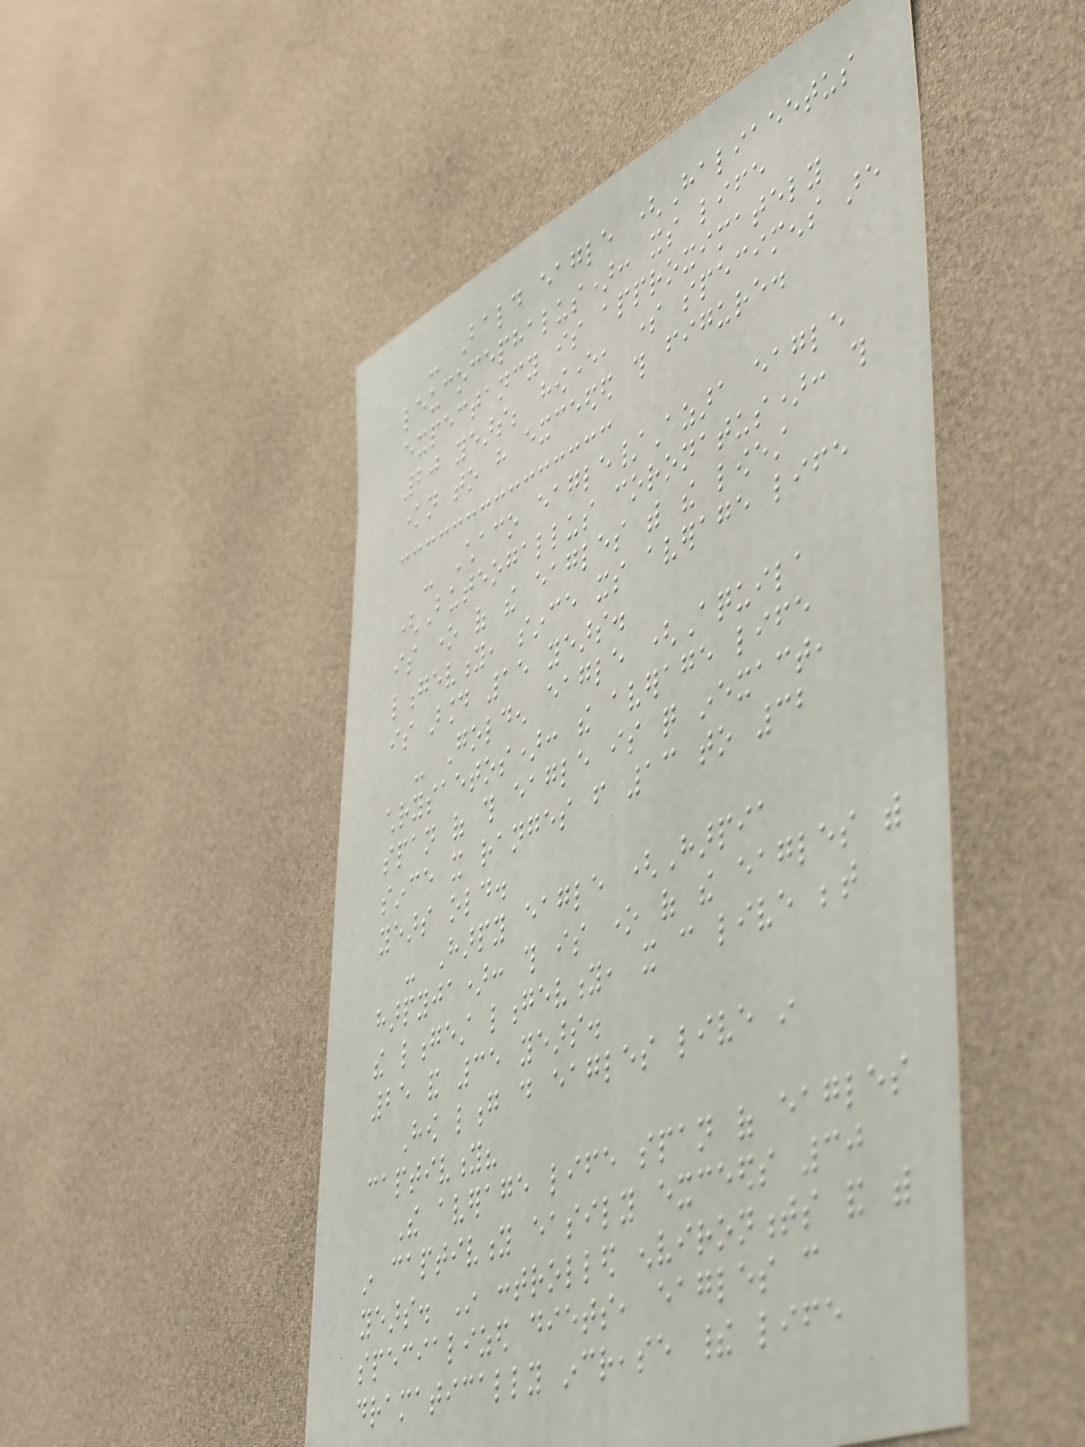- Bald eagle (Haliaeetus
leucocephalus): its life
expectancy is approximately
20 years; however, some specimens are
known to have exceeded this figure.
- Chaco eagle/Azara eagle
(Buteogallus coronatus): this
is one of the eagles with the lowest
longevity, since its average life
is around 15 years.
- Golden eagle (Aquila
chrysaetos): the average life
span of this eagle is quite inexact,
since it ranges from 13 to 32
years old.
- Harpy eagle (Harpia
harpyja): this is one of the eagles with
the longest longevity, it can live between
25 and 35 years.
How long do eagles live in
captivity?
The average life span of eagles
in captivity easily exceeds 30
years. In controlled environments and with
specialized diets, eagles can
dramatically increase their life
